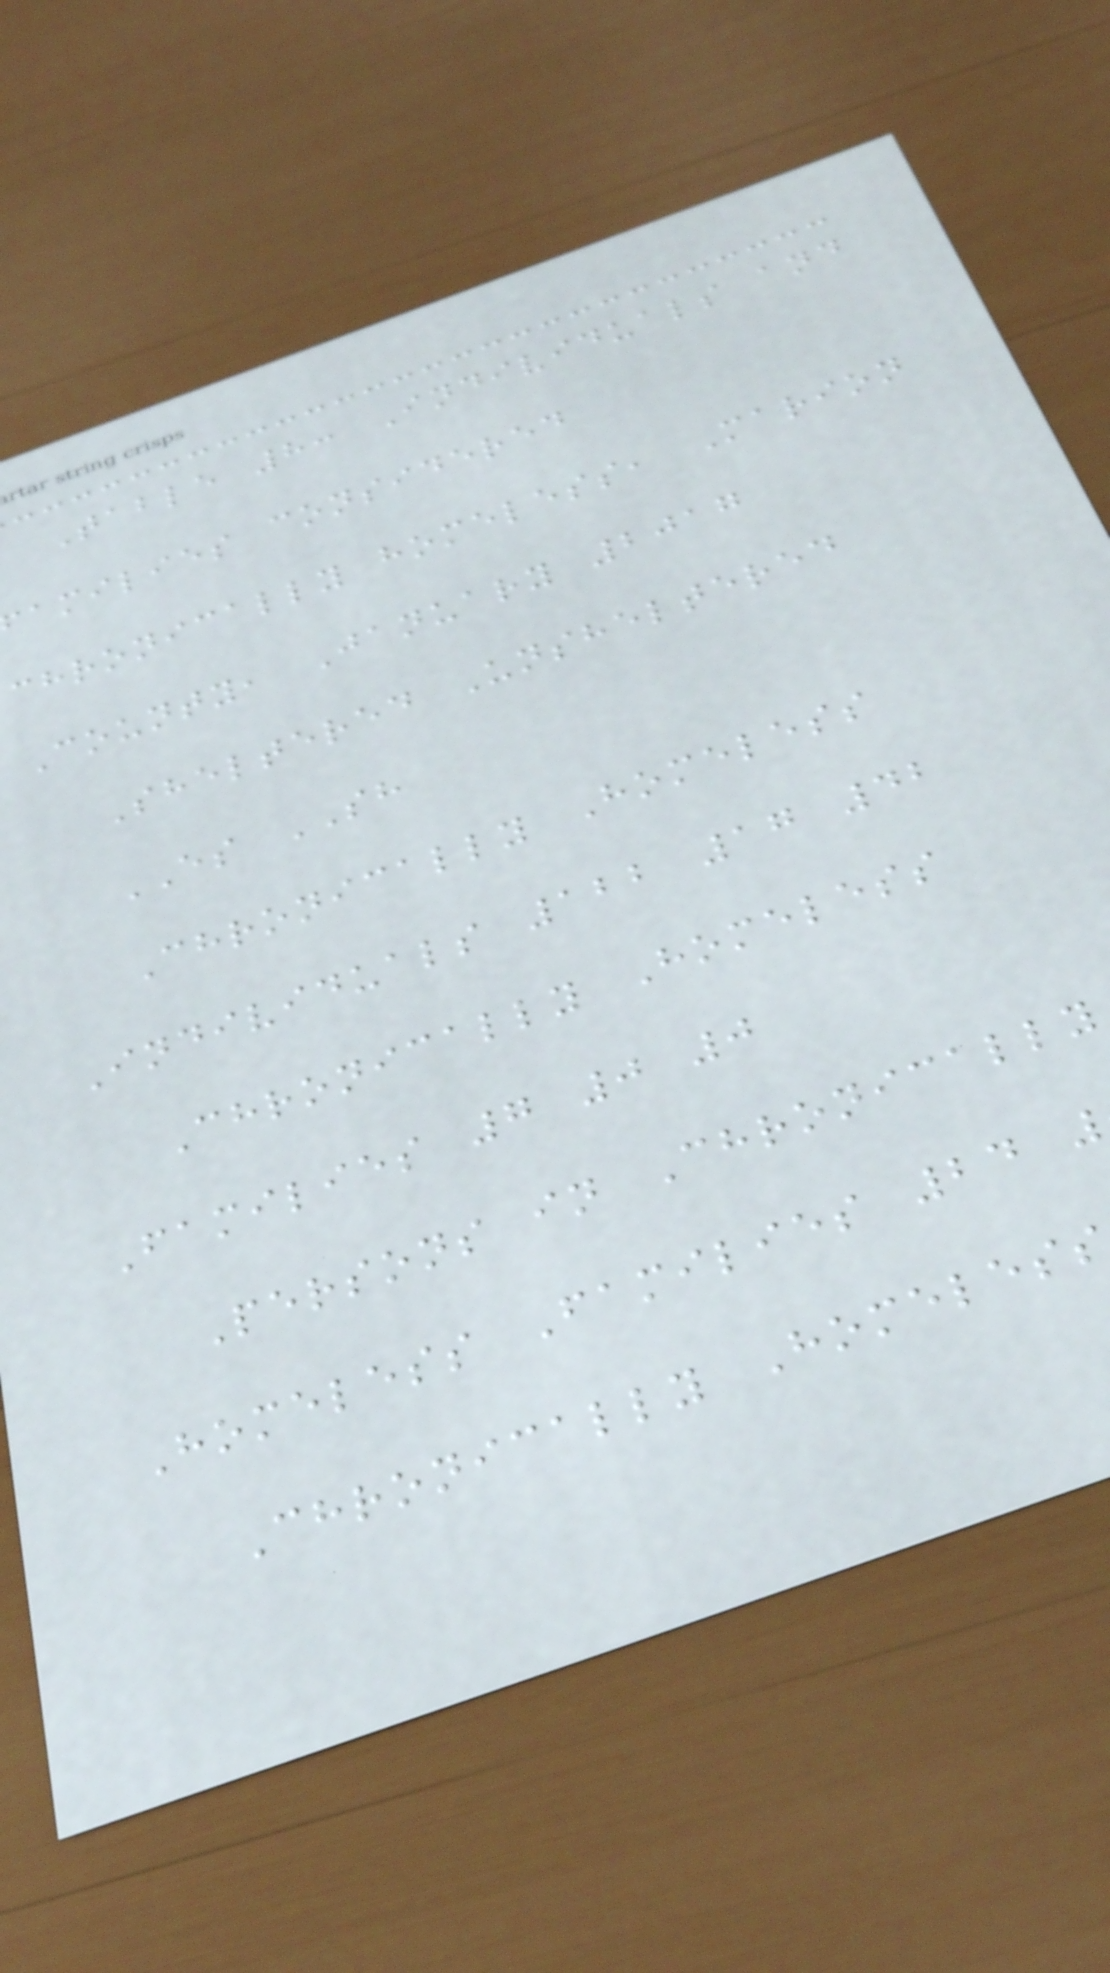Table 8: Individuals and
amilies considered
chronically homeless, Marion
County, January 2017
Sheltered Unsheltered
ES SH
Chronically Homeless
Individuals 122 17 42
Chronically Homeless
Families 7 0 0
Persons in Chronically
Homeless Families 24
Chronically Homeless
